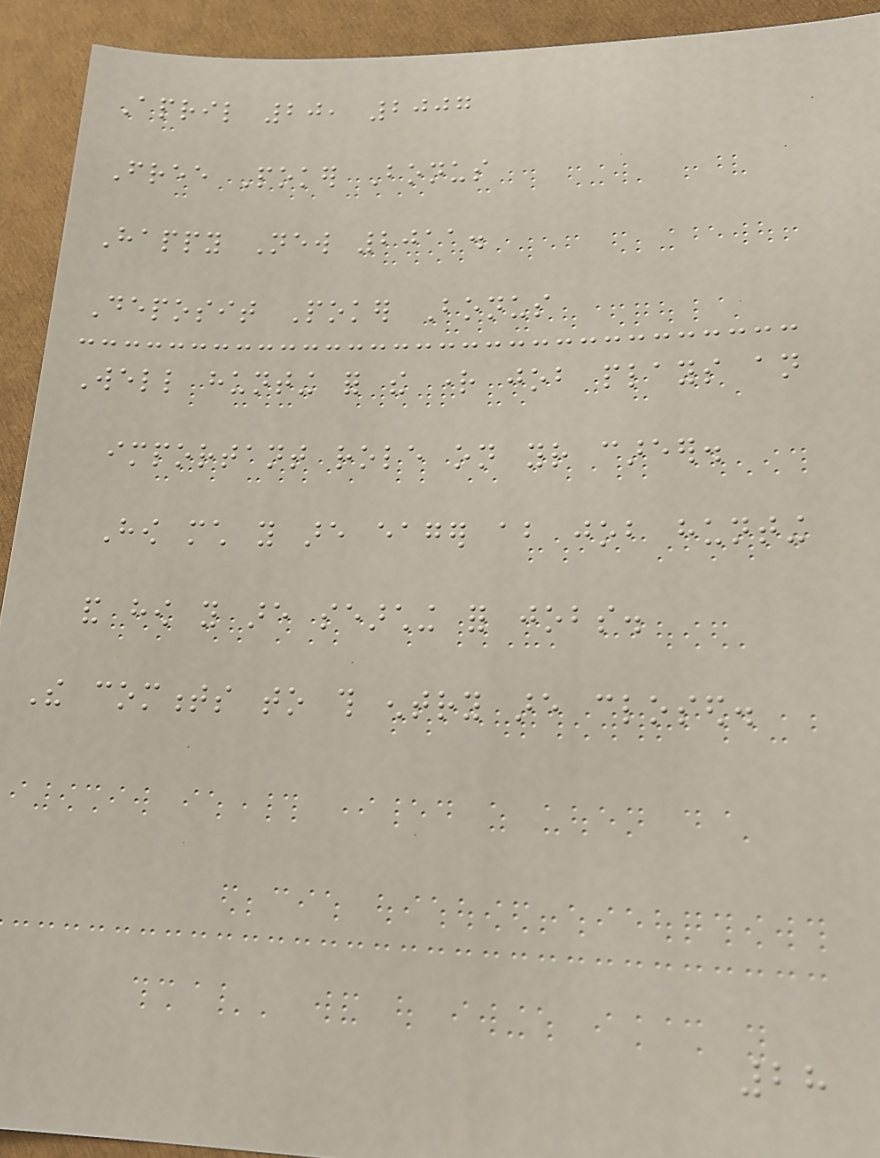April 20, 2007
Free Poker Bonus
Happy New 2011.
Deposit Poker Bonus
Well hunting for the right job plays an
important role on your career.
How much you are eager about job hunting
and how you are searching for jobs.
The comments to this entry are closed.
28
